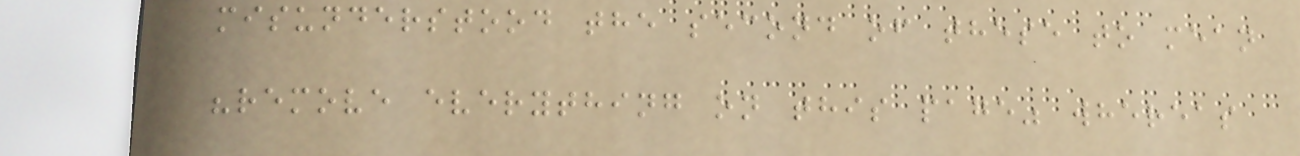misunderstood the second of these to mean
"remove everything on this page" whereas
